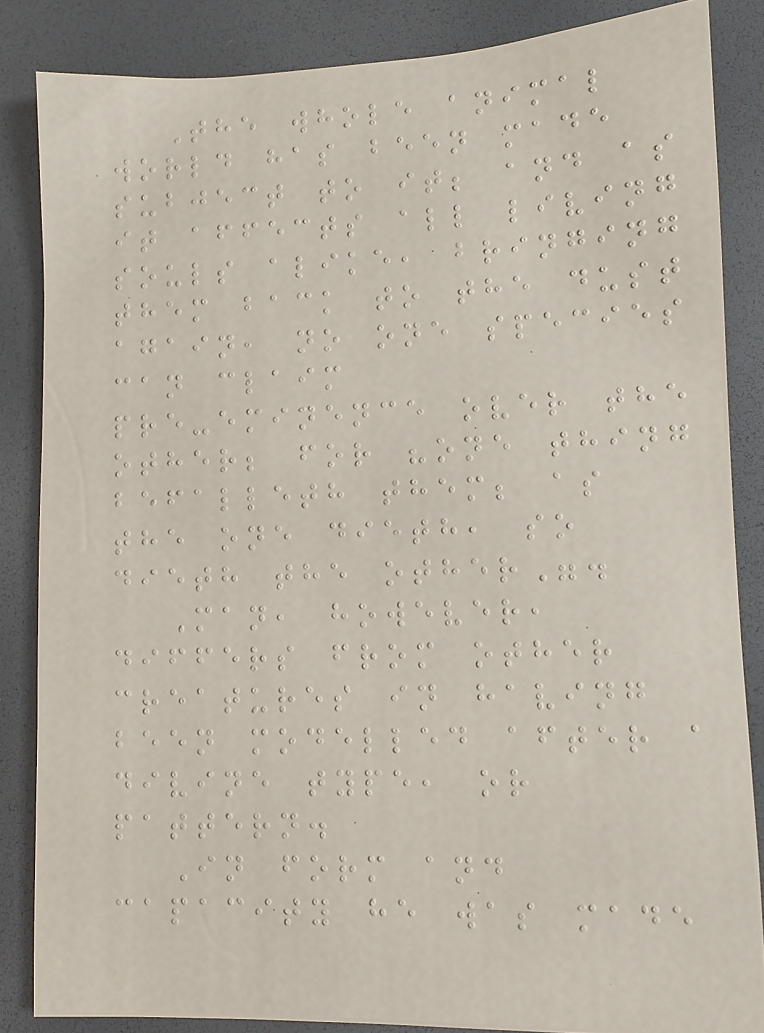The whole animal
world has been made
subject to it; and as
it affects all living
souls alike, bringing
them back to the dust
again, no one species
can claim
pre-eminence over the
other; for "one thing
befalleth them; as
the one dieth, so
dieth the other".
Man, however,
differs from other
creatures in having
been modelled after a
divine type, or
pattern.
In form and
capacity he was made
